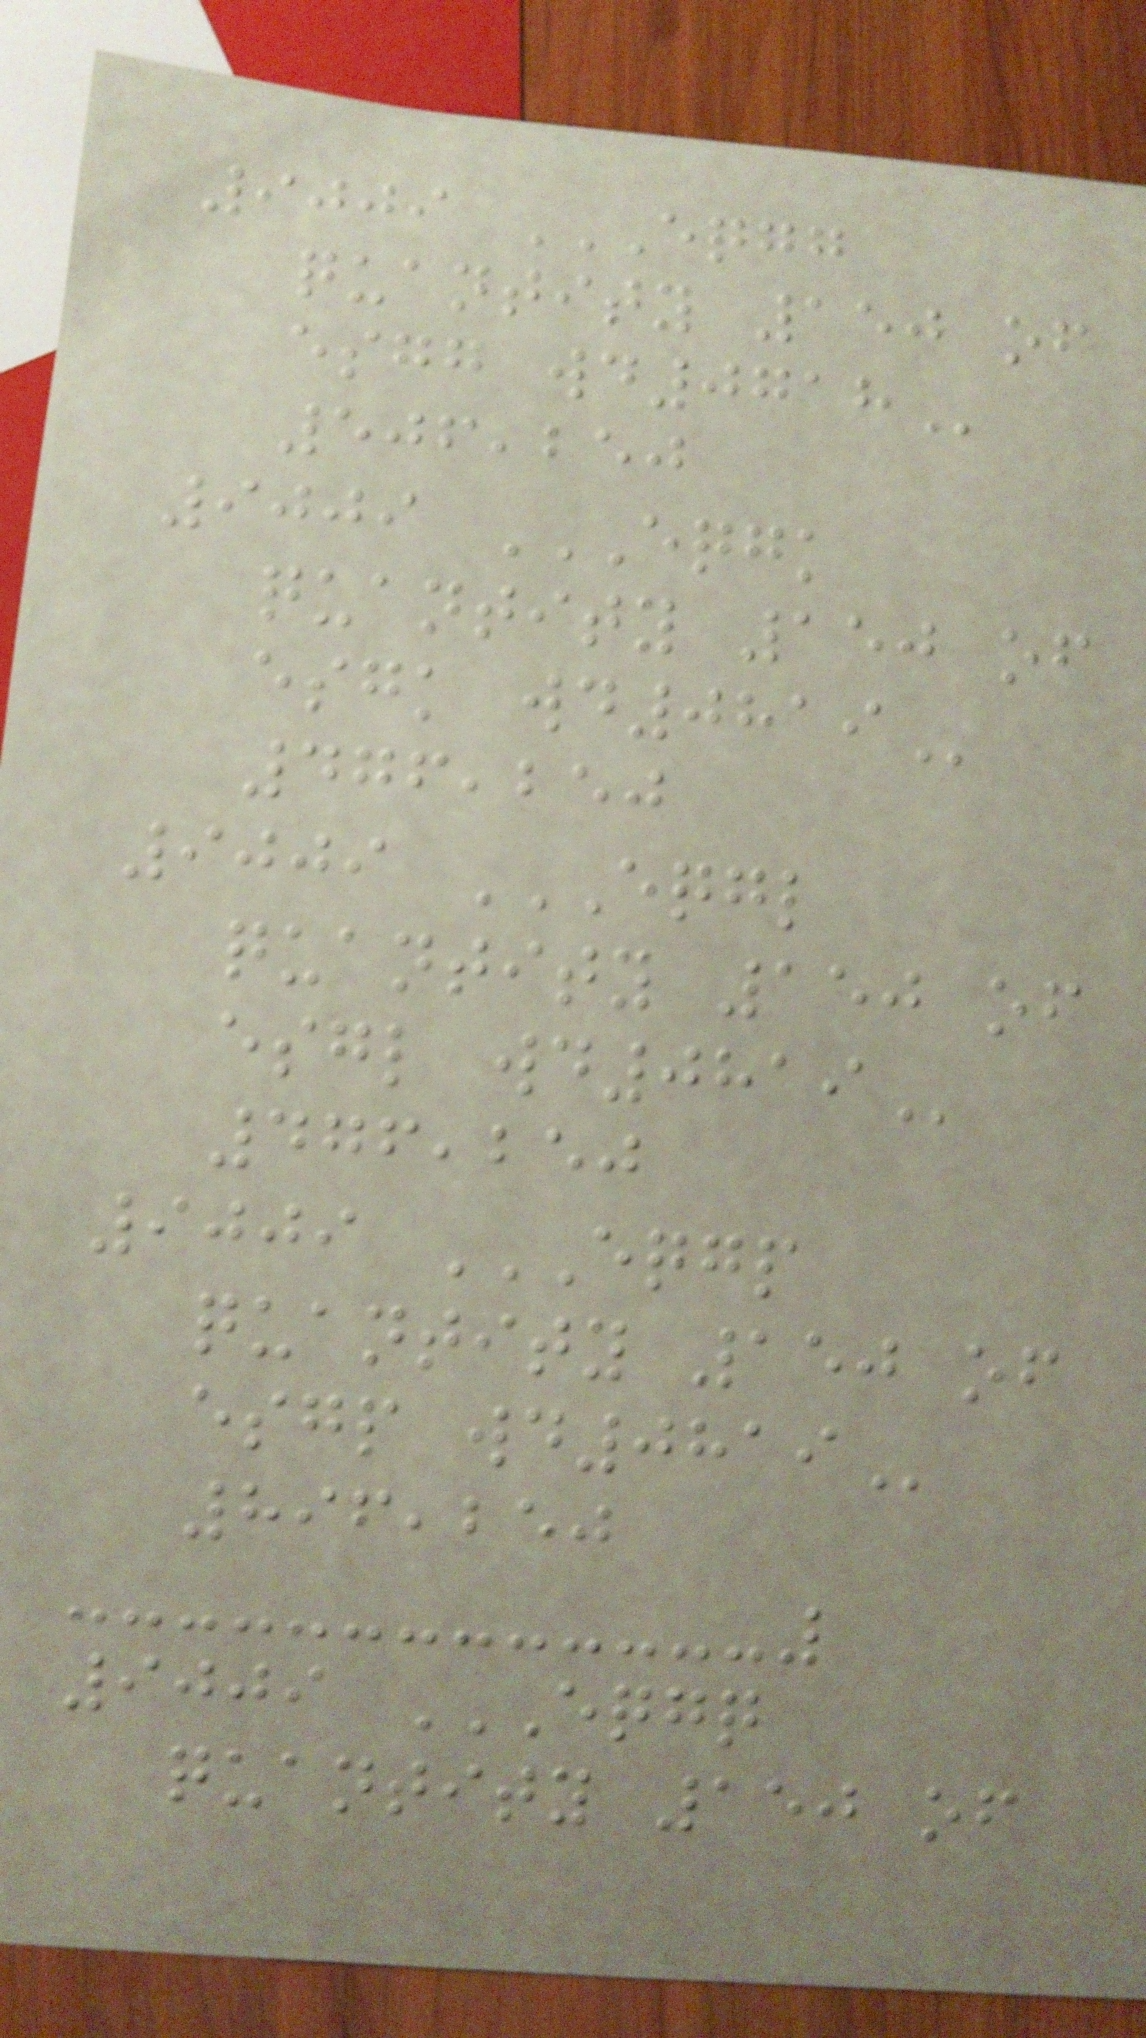9009 EQGG
QUANTITY 150 OF
ESGG WD0718
506,250
9009 EQGK
QUANTITY 150 OF
ESGK WD0819
476,250
9009 EQGL
QUANTITY 150 OF
ESGL WD0819
476,250
9009 EQGP
QUANTITY 150 OF
ESGP WD0819
896,250
9009 EQGQ
QUANTITY 150 OF
